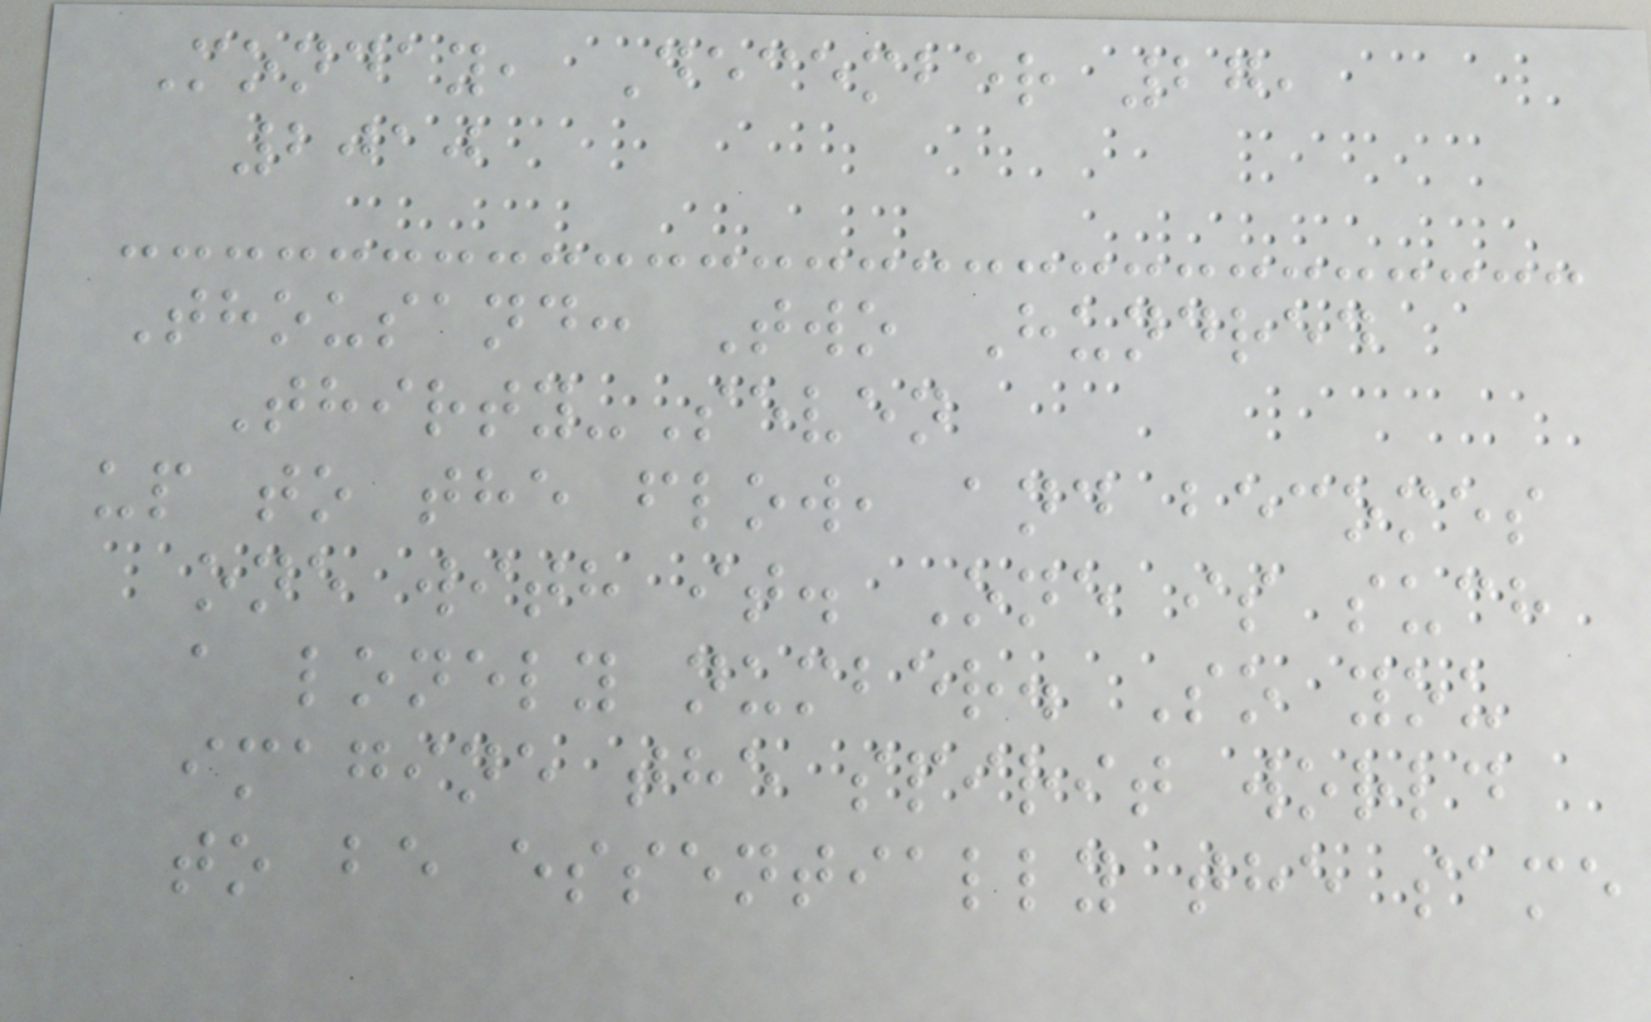Monday, December 27,
2010
Thousand: Two Hundred
Thirty-Seven
up to the flow, and becomes
one with it. One is such
a lonely number. So you
imagine the spirit world
to be essentially the same
